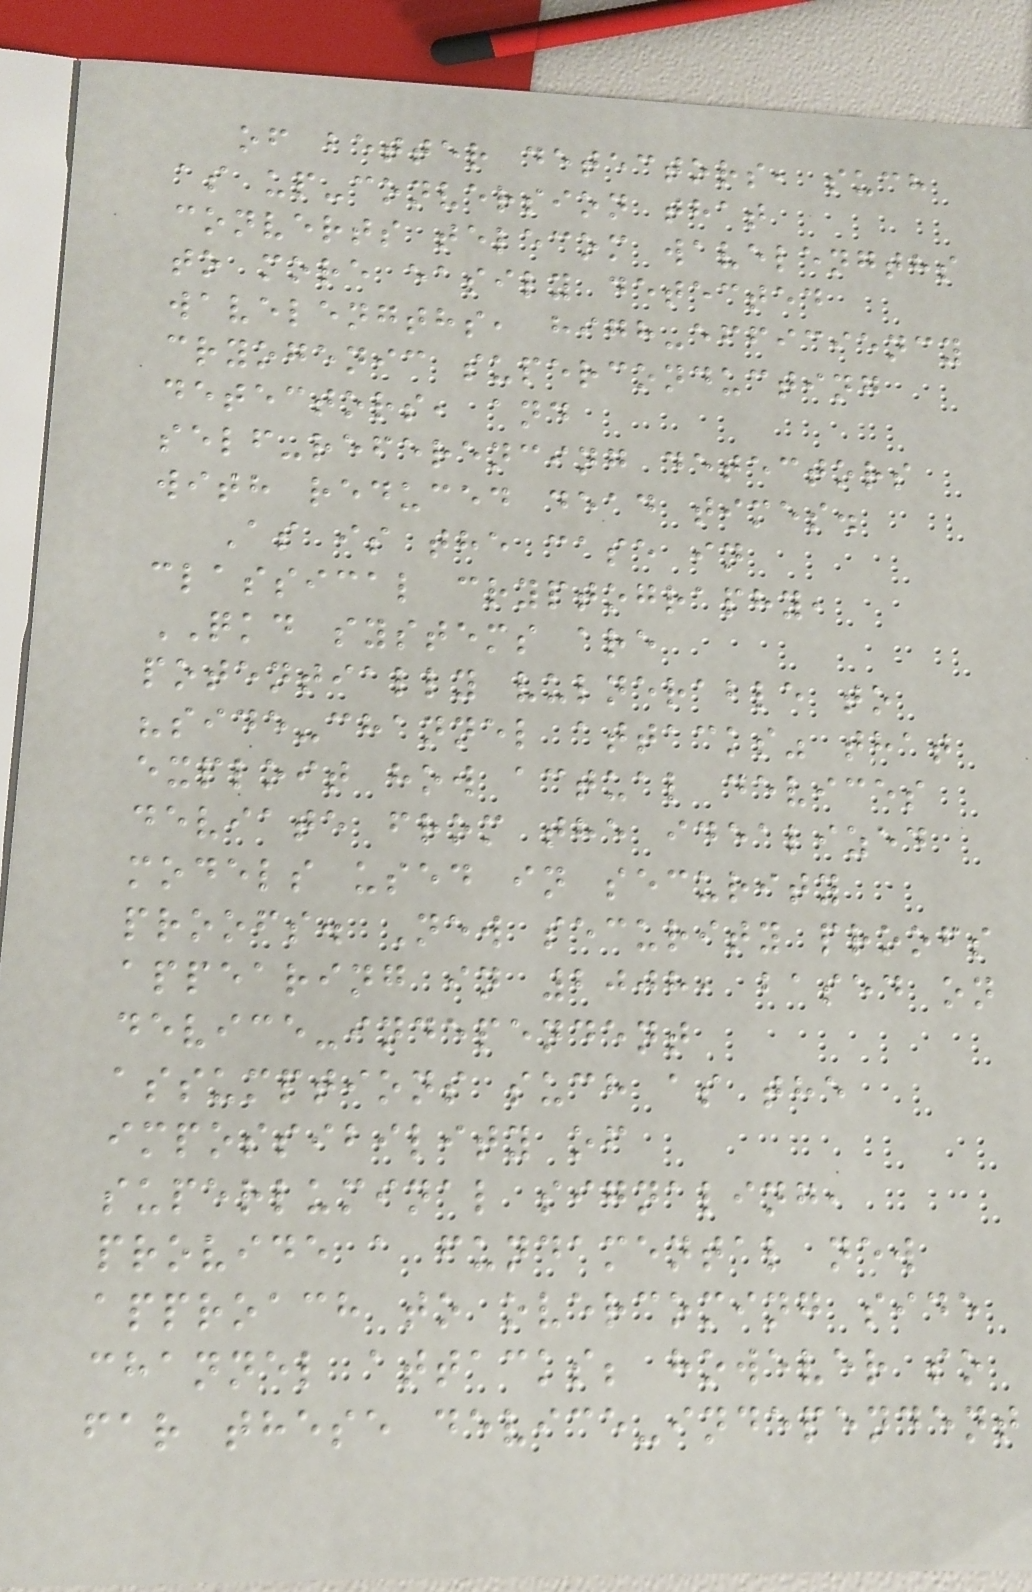of better detectors, such
as up-conversion that
converts telecom wavelengths
to more easily detected
wavelengths, high-efficiency
cryogenic superconducting
detectors, and
self-referencing detectors
with reduced dead times.
As is the case in
classical cryptography,
QKD systems are
potentially vulnerable to
"side-channel attacks" that
exploit how actual devices
deviate from the idealized
models used in security
proofs. New security proofs
appearing in 2008, based on
device-independent
assumptions such as the
impossibility of
superluminal signaling,
provide a fundamental new
approach to overcoming side
channel attacks; however so
far these device-independent
